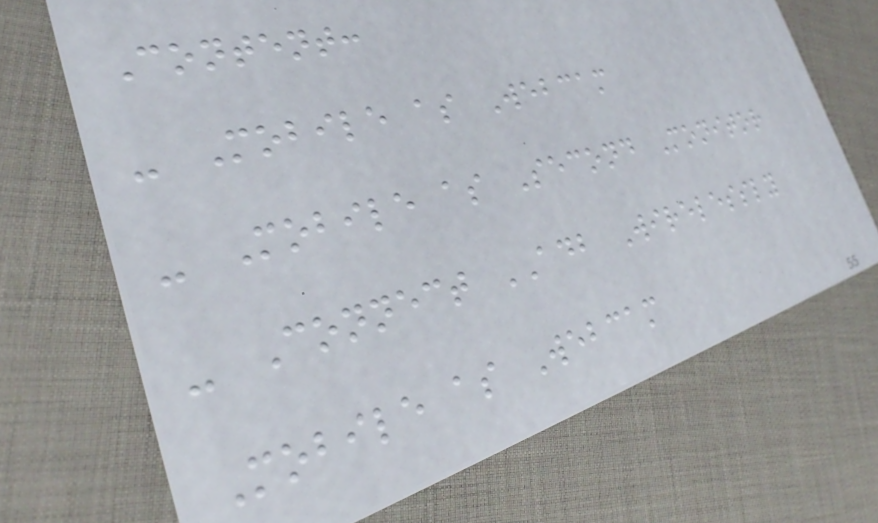Content:
- Mobile as Webcam
- Mobile as Second Monitor
- Connect ADB Wirelessly
Mobile as Webcam
